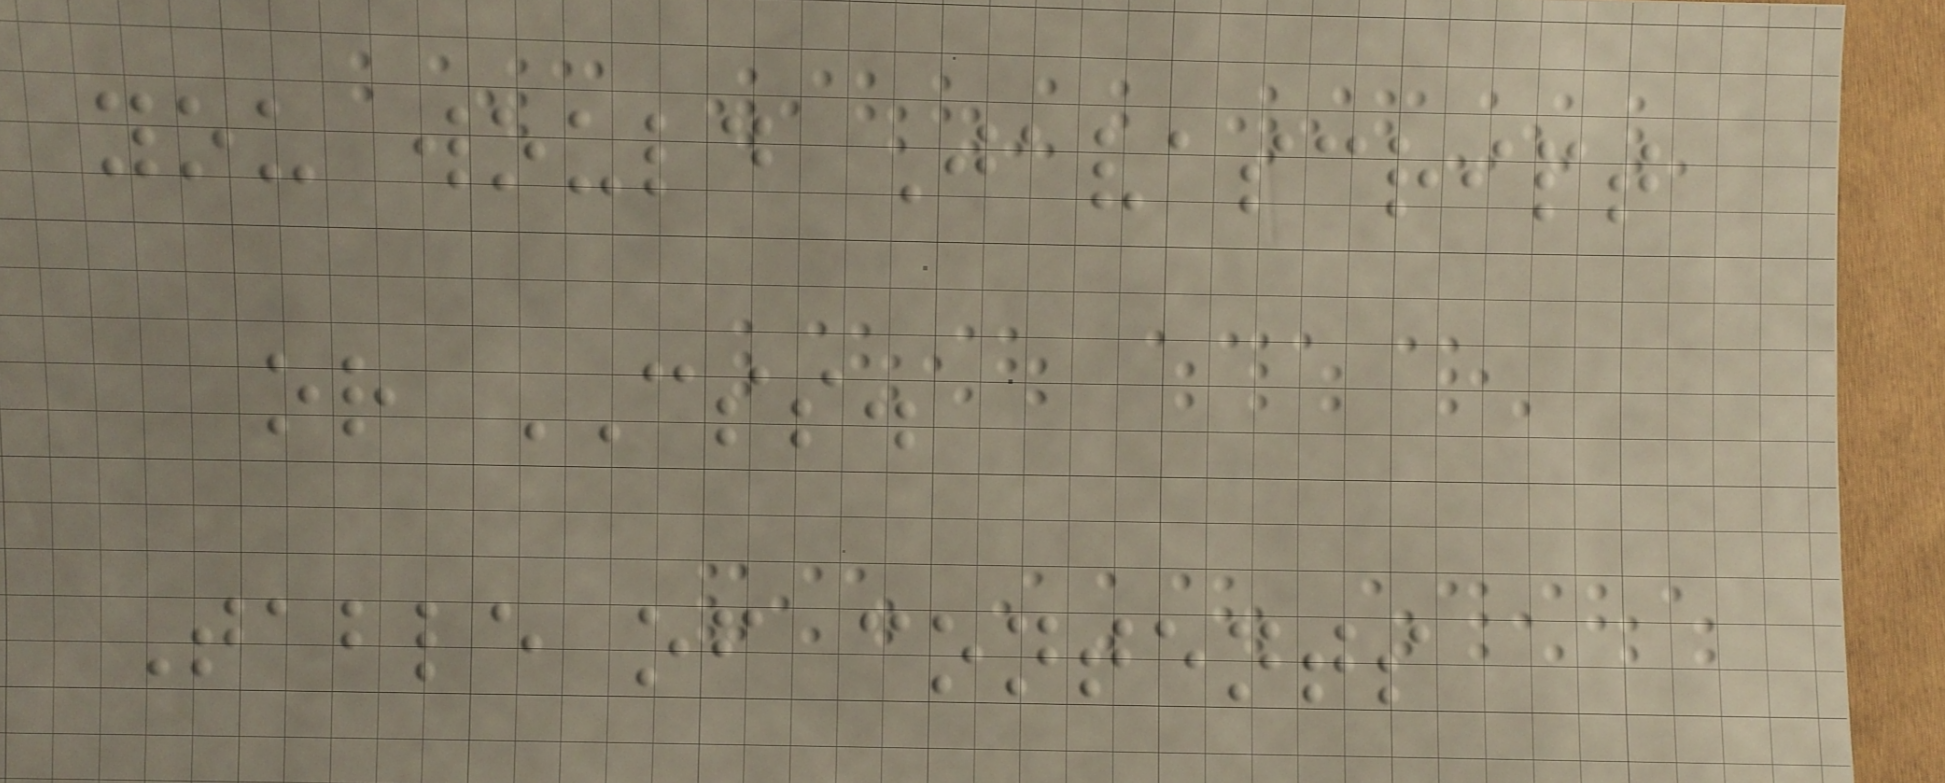you would Javascript
or CSS.
Table of contents
